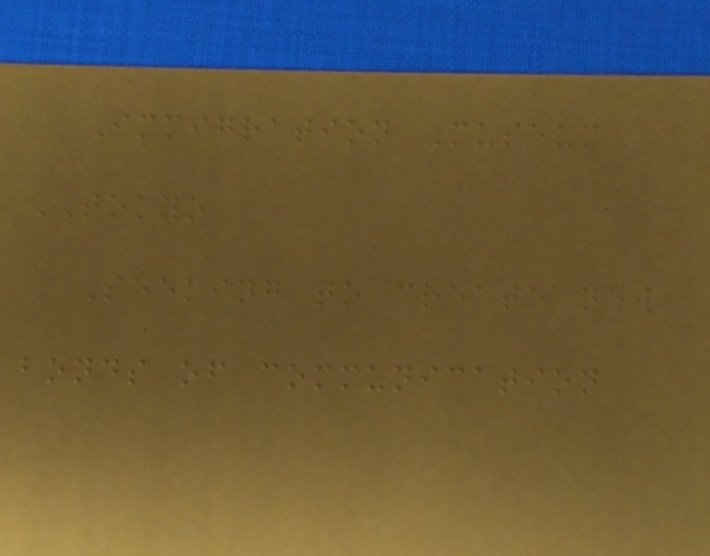Immigration Museum
TOKYO
Seeking to create new
bonds of communication
